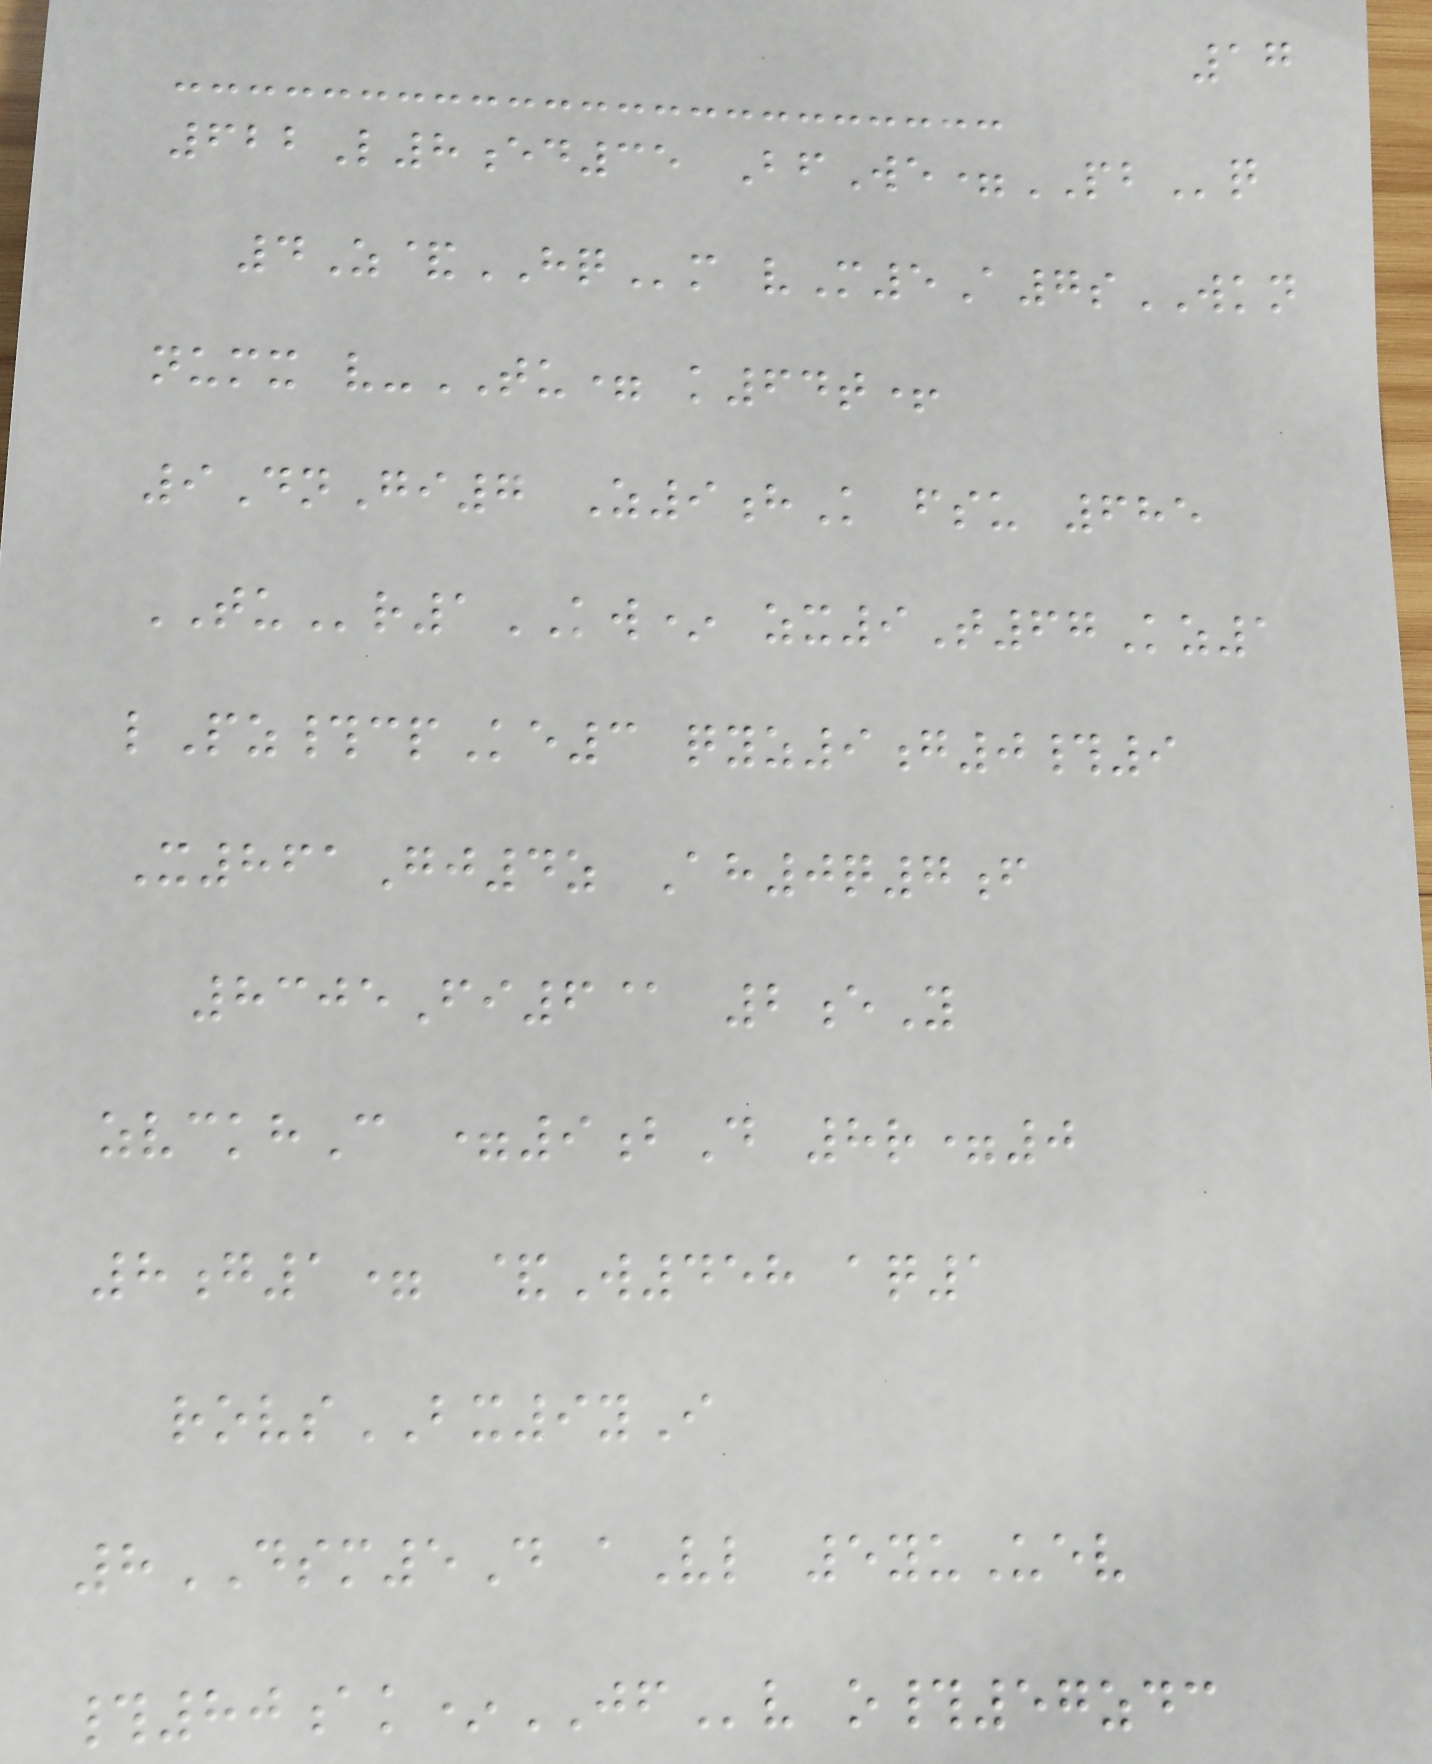17
622L8ed35 BfWe=PBq
4Z&HQm vM5A7sWKN
numx v-TU= k64t+
9DnGi7 Z9hK fsu 685
TUr1KW* zx9T67Kz1
lPz#cpKe3 qyz9g0#9
X861Gj4z Ah0q7f
8305Fi6@ 2eY
zvckhC =9bD 8r=0
8g1= &W458 aq1
rovsBX9yI
8DSM5D aVl 5yuUev
#80ak*JFv o#57zdc
